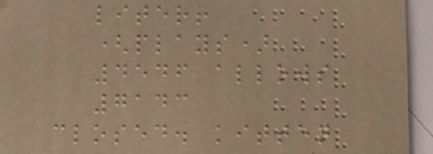liter!
(plays)
4546 allows
7143
closed. kitten
